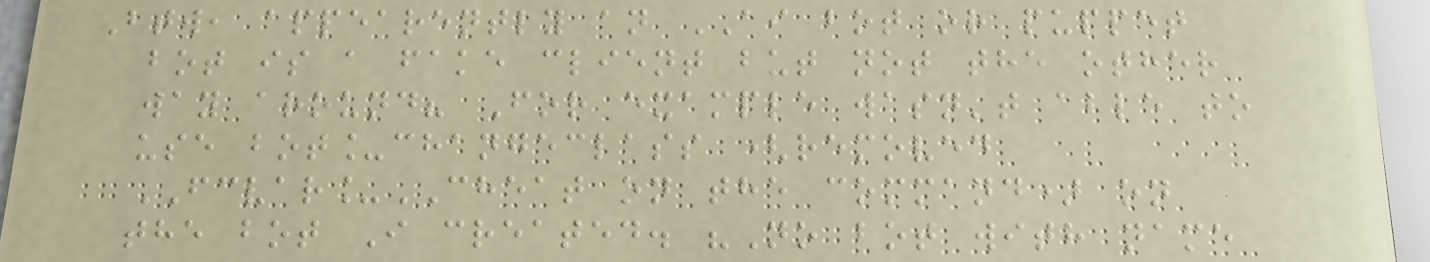Btw, appearently an AI bot or puppet
bot is a fake client but not the other
way around? For example wasn't able to
use bot_changeclass (removed
FCVAR_CHEAT on the command) on
the bot I created. "No bot with name
